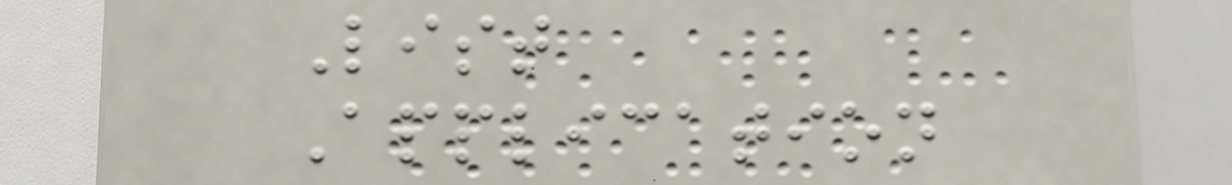List
Application
